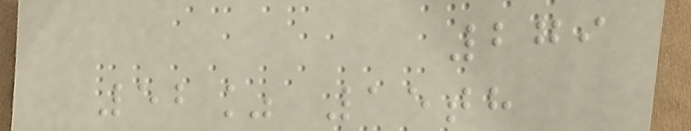279
52% 15th
